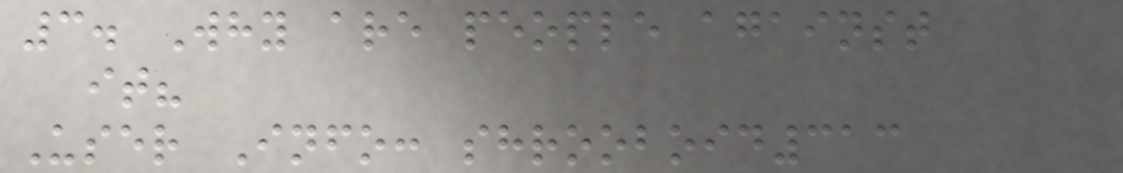3. Why are people against
it?
User Info: shrooboid313
